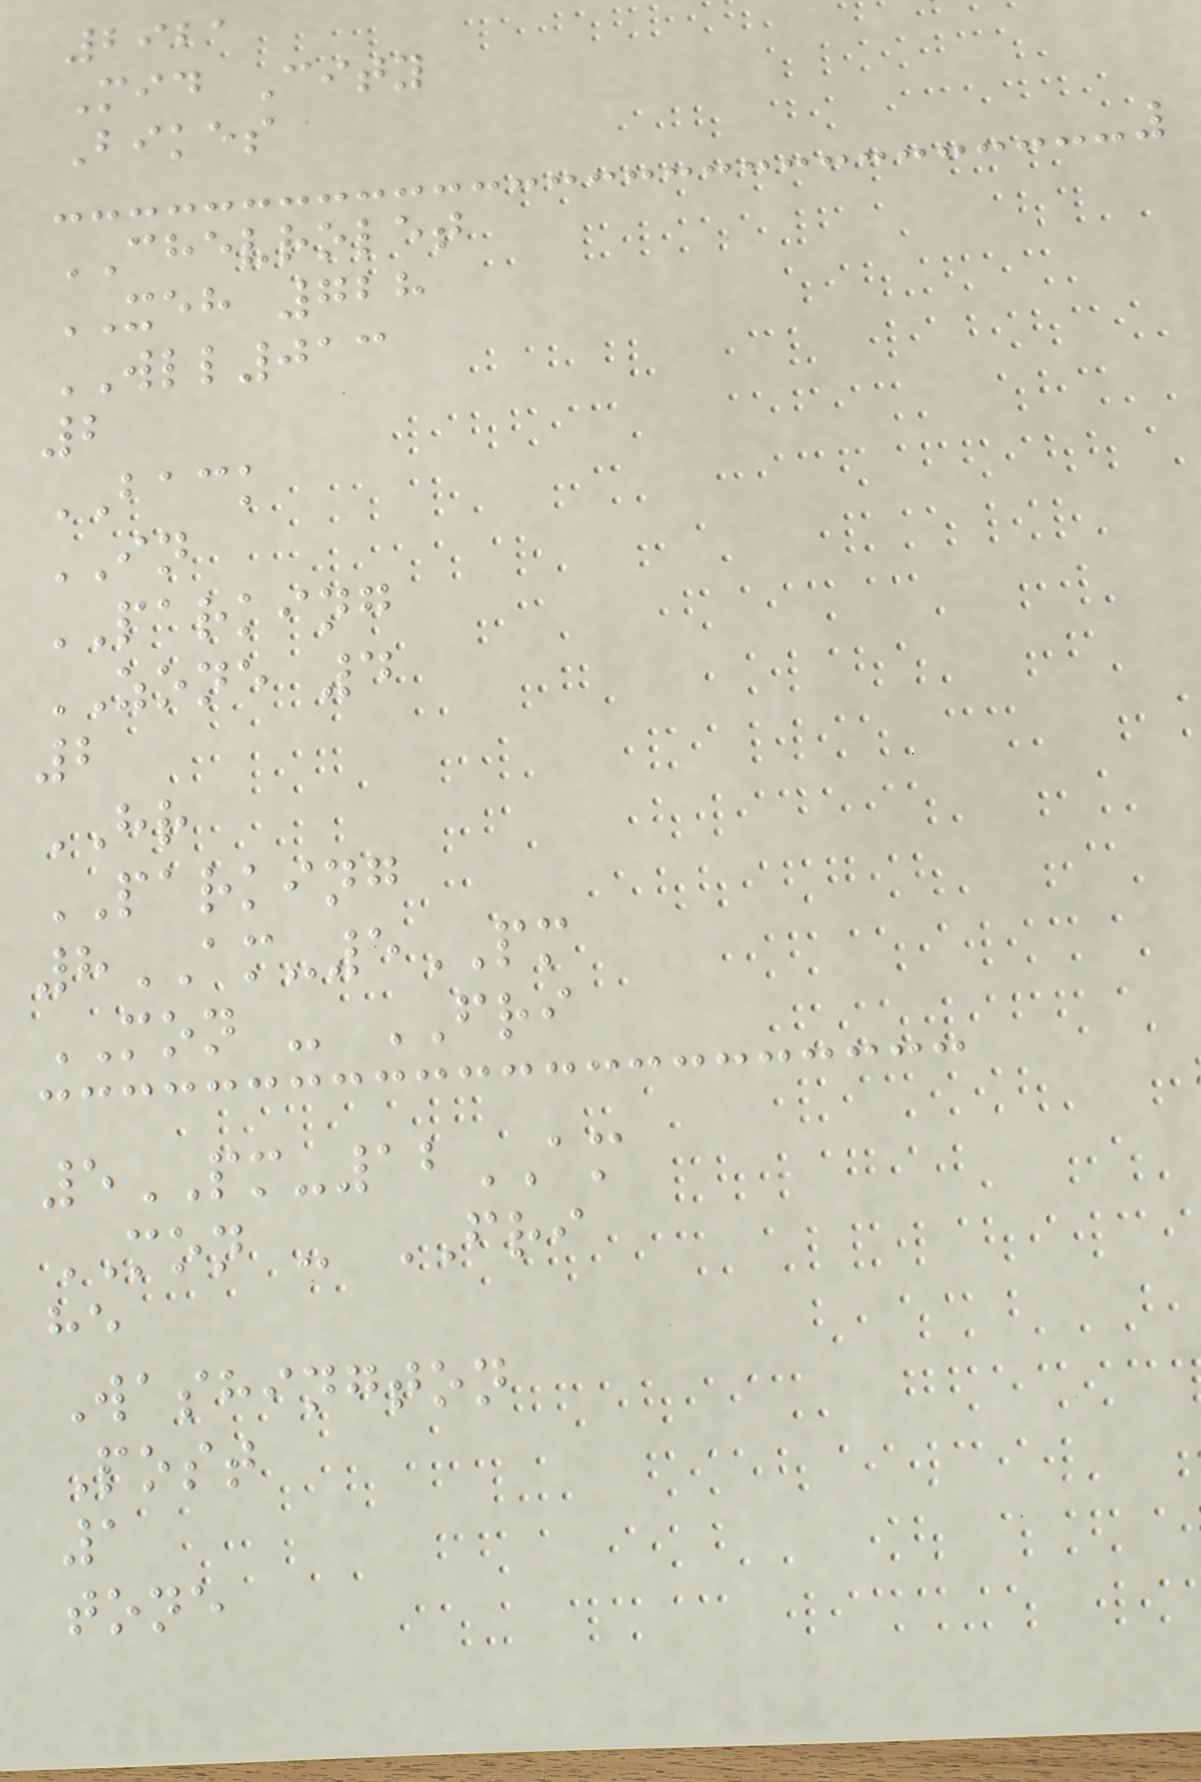2921
Mid City
Bikes
CHEVROLET
XEH 728
WLL013
2
BACK
IN
PARKING
ZONE 4
2
HR
PARKING
8AM-5PM
MON - FRI
5PM-12AM
MON - FRI
he
Washington
Post
1
tone
